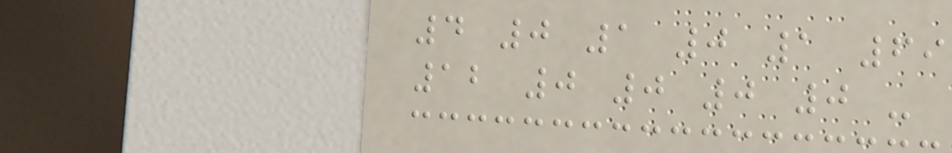4 0 1 0 1 69
12 0 0 0 0 -
